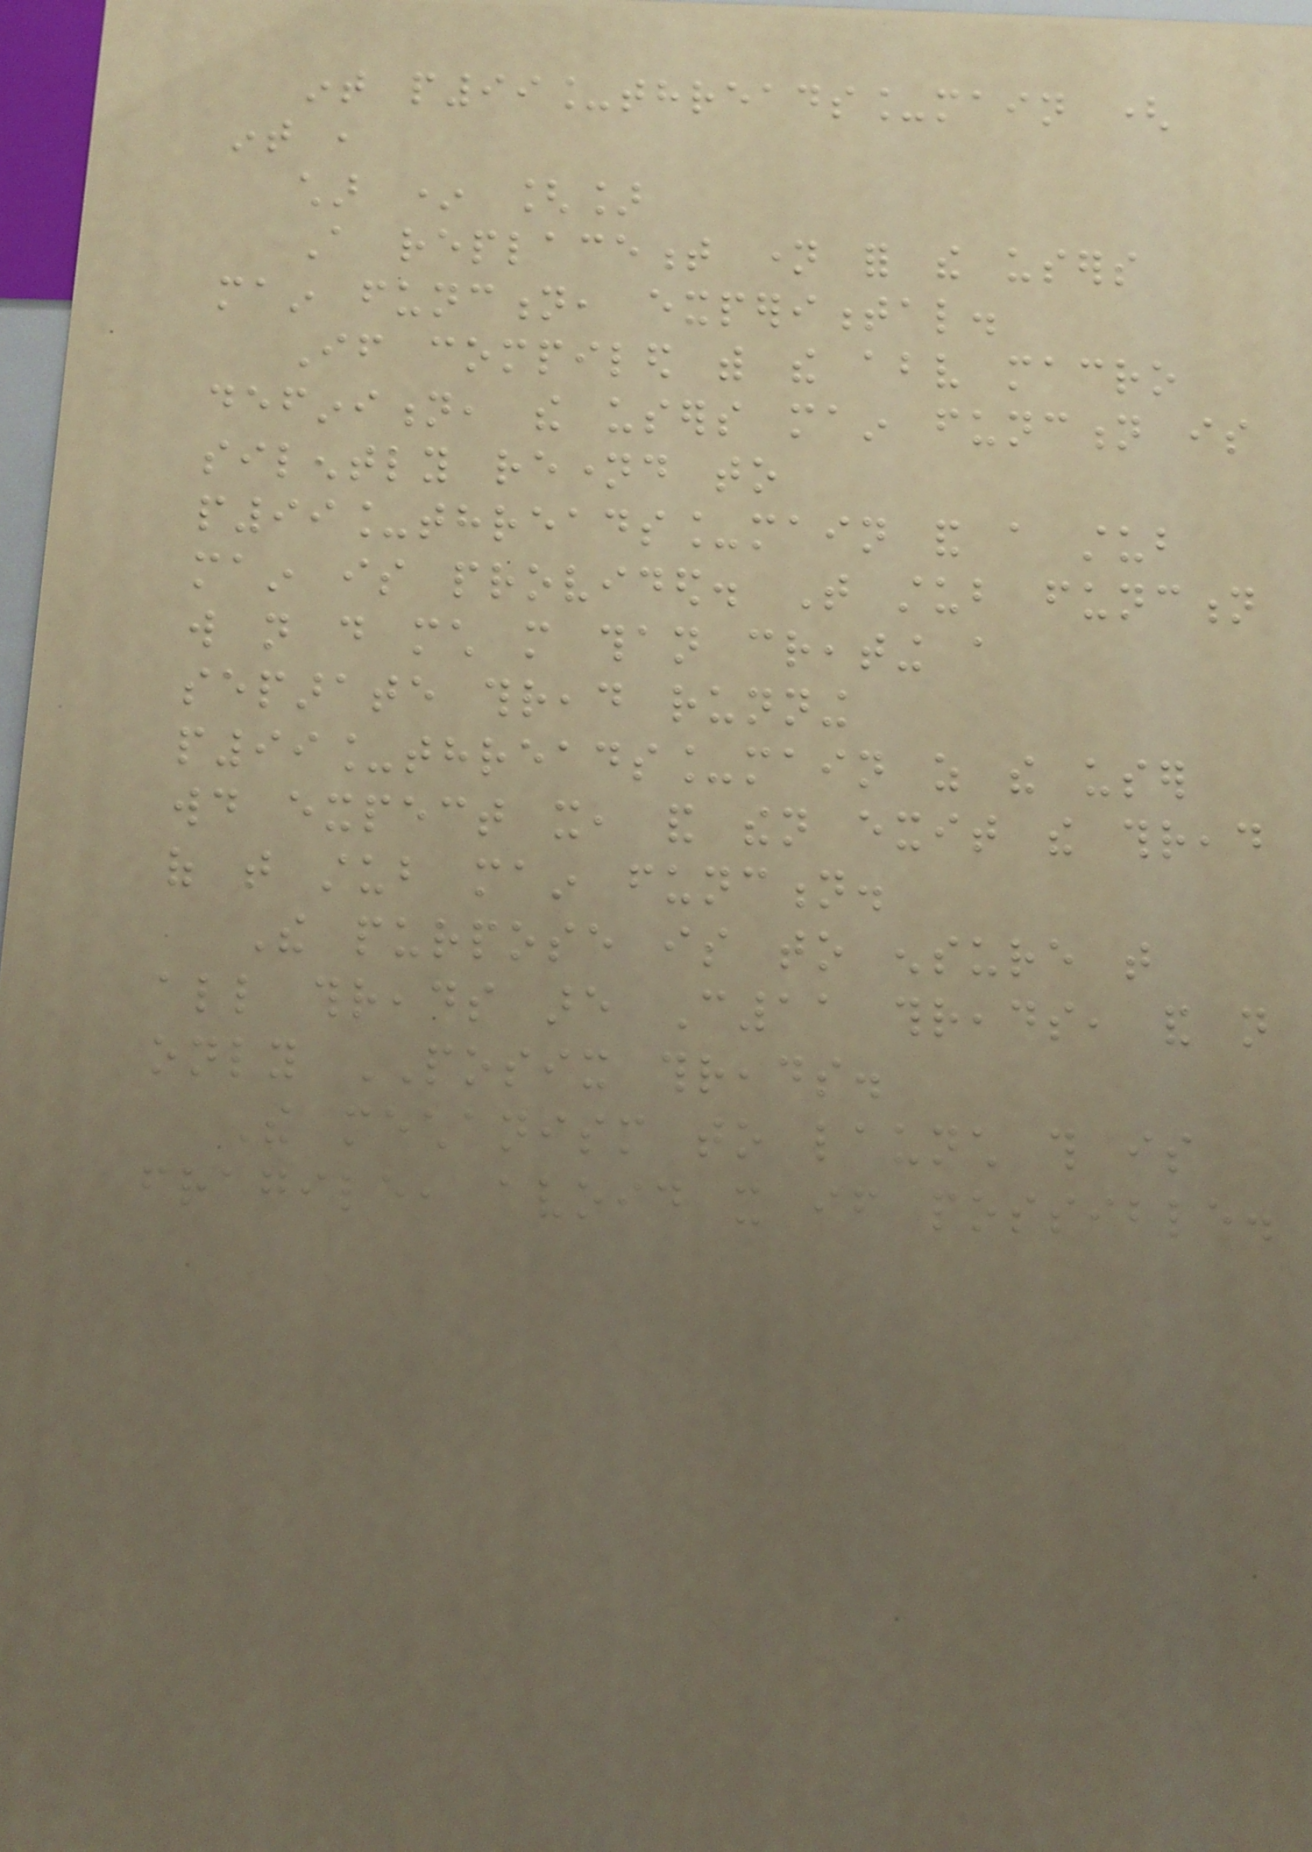int p99_threads_main (
int ,
char * []
A replacement name for the users
main function, experimental.
If compiled with the above macro
definition, the users main function is
silently renamed to
p99_threads_main and a stub
main is provided. That stub function
will not do much more than creating a
separate thread running
p99_threads_main as the user
would expect it, and then exit the thread
of that stub main function.
The purpose is to ensure that
all threads are C11 threads, and not
only POSIX threads.
The mechanism to launch this is
fragile, avoid it if possible.
